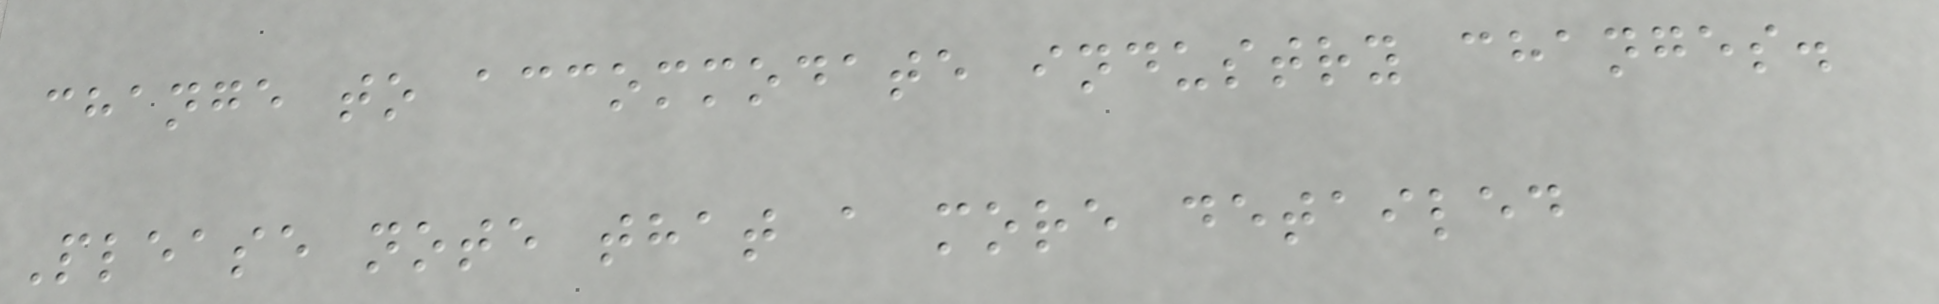change to accommodate industry changes.
Please note that a more detailed
